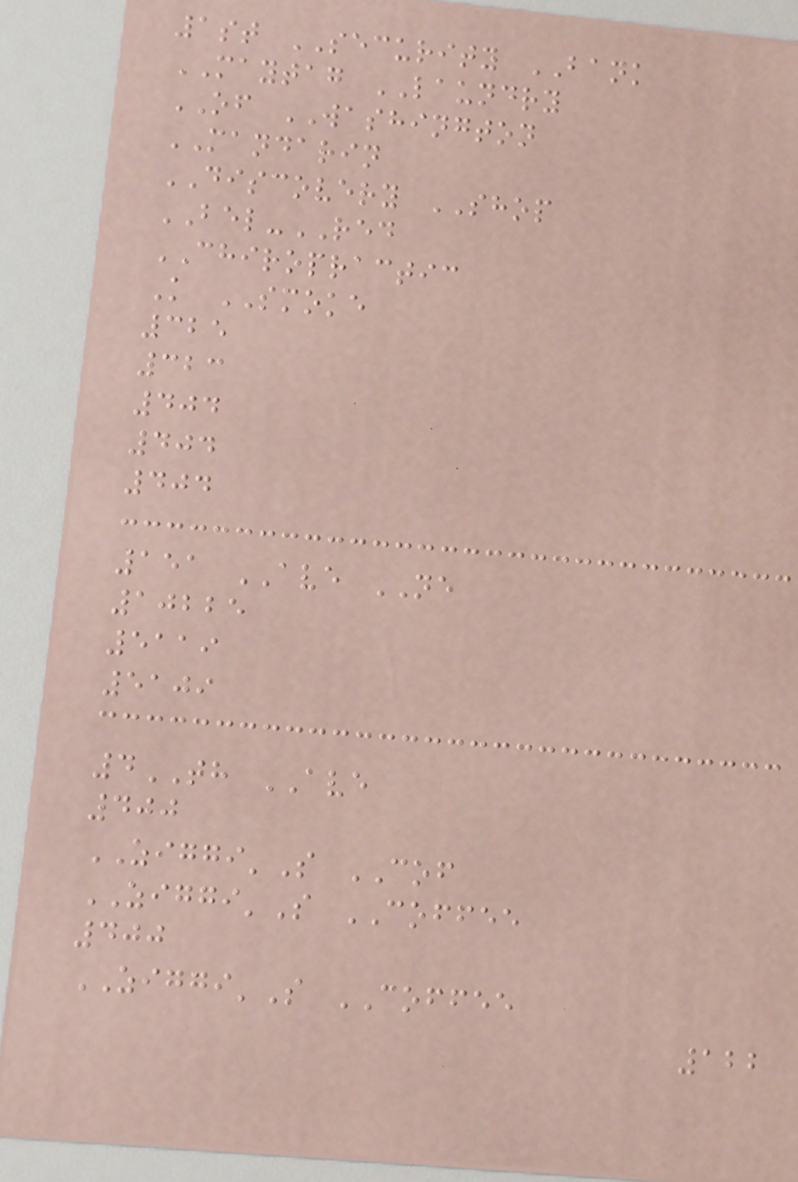1st SECURITY BANK
MAYTAG LAUNDRY
OF WASHINGTON
MANDARIN
DISCOVERY SHOP
BEL-RED
CHIROPRACTIC
K SMOKE
325
323
404
404
404
151 AVE NE
10225
5119
5109
4TH AVE
400
ZIGGI'S COF
ZIGGI'S COFFEE
400
ZIGGI'S COFFEE
122
